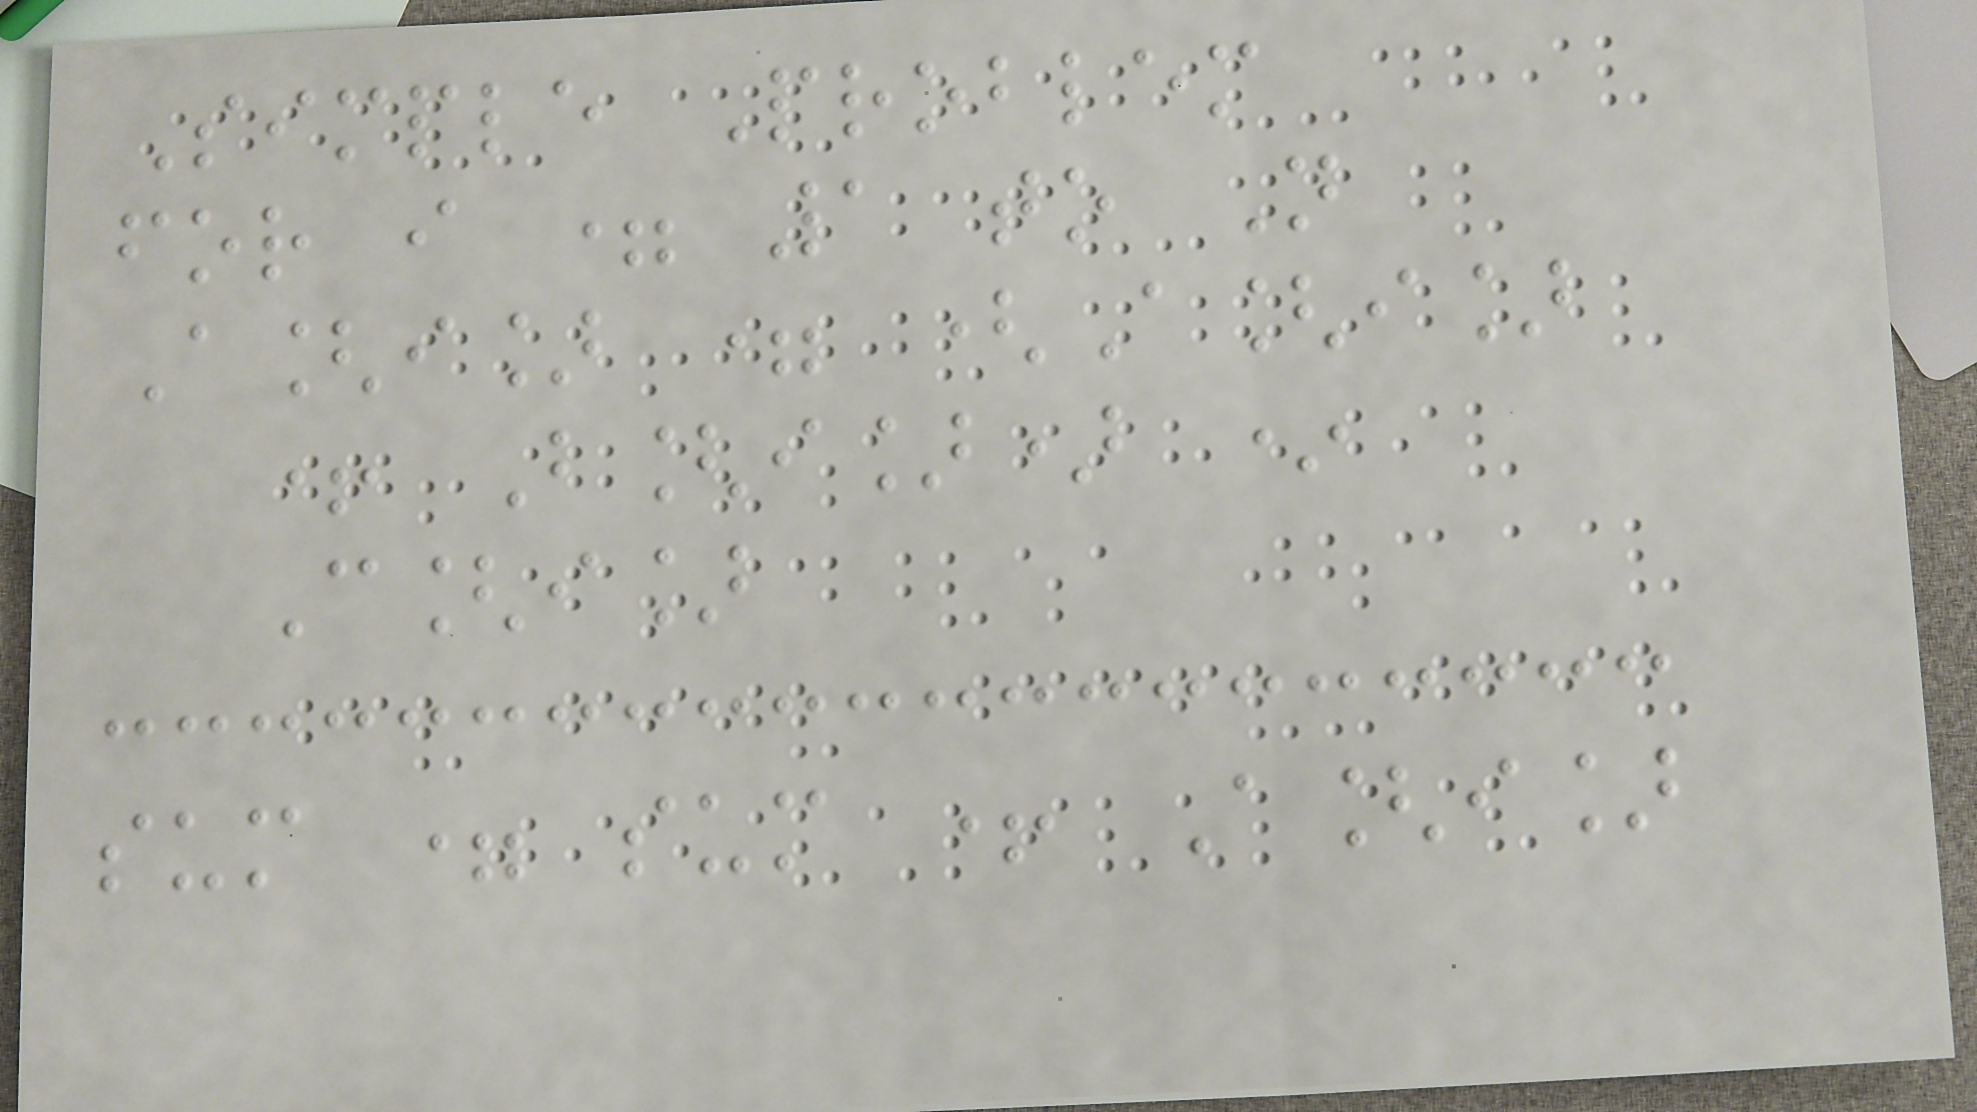Simple Problem
for i = 1 to N
A[i] = (A[i]
+ B[i]) *
C[i]
sum = sum + A[i]
